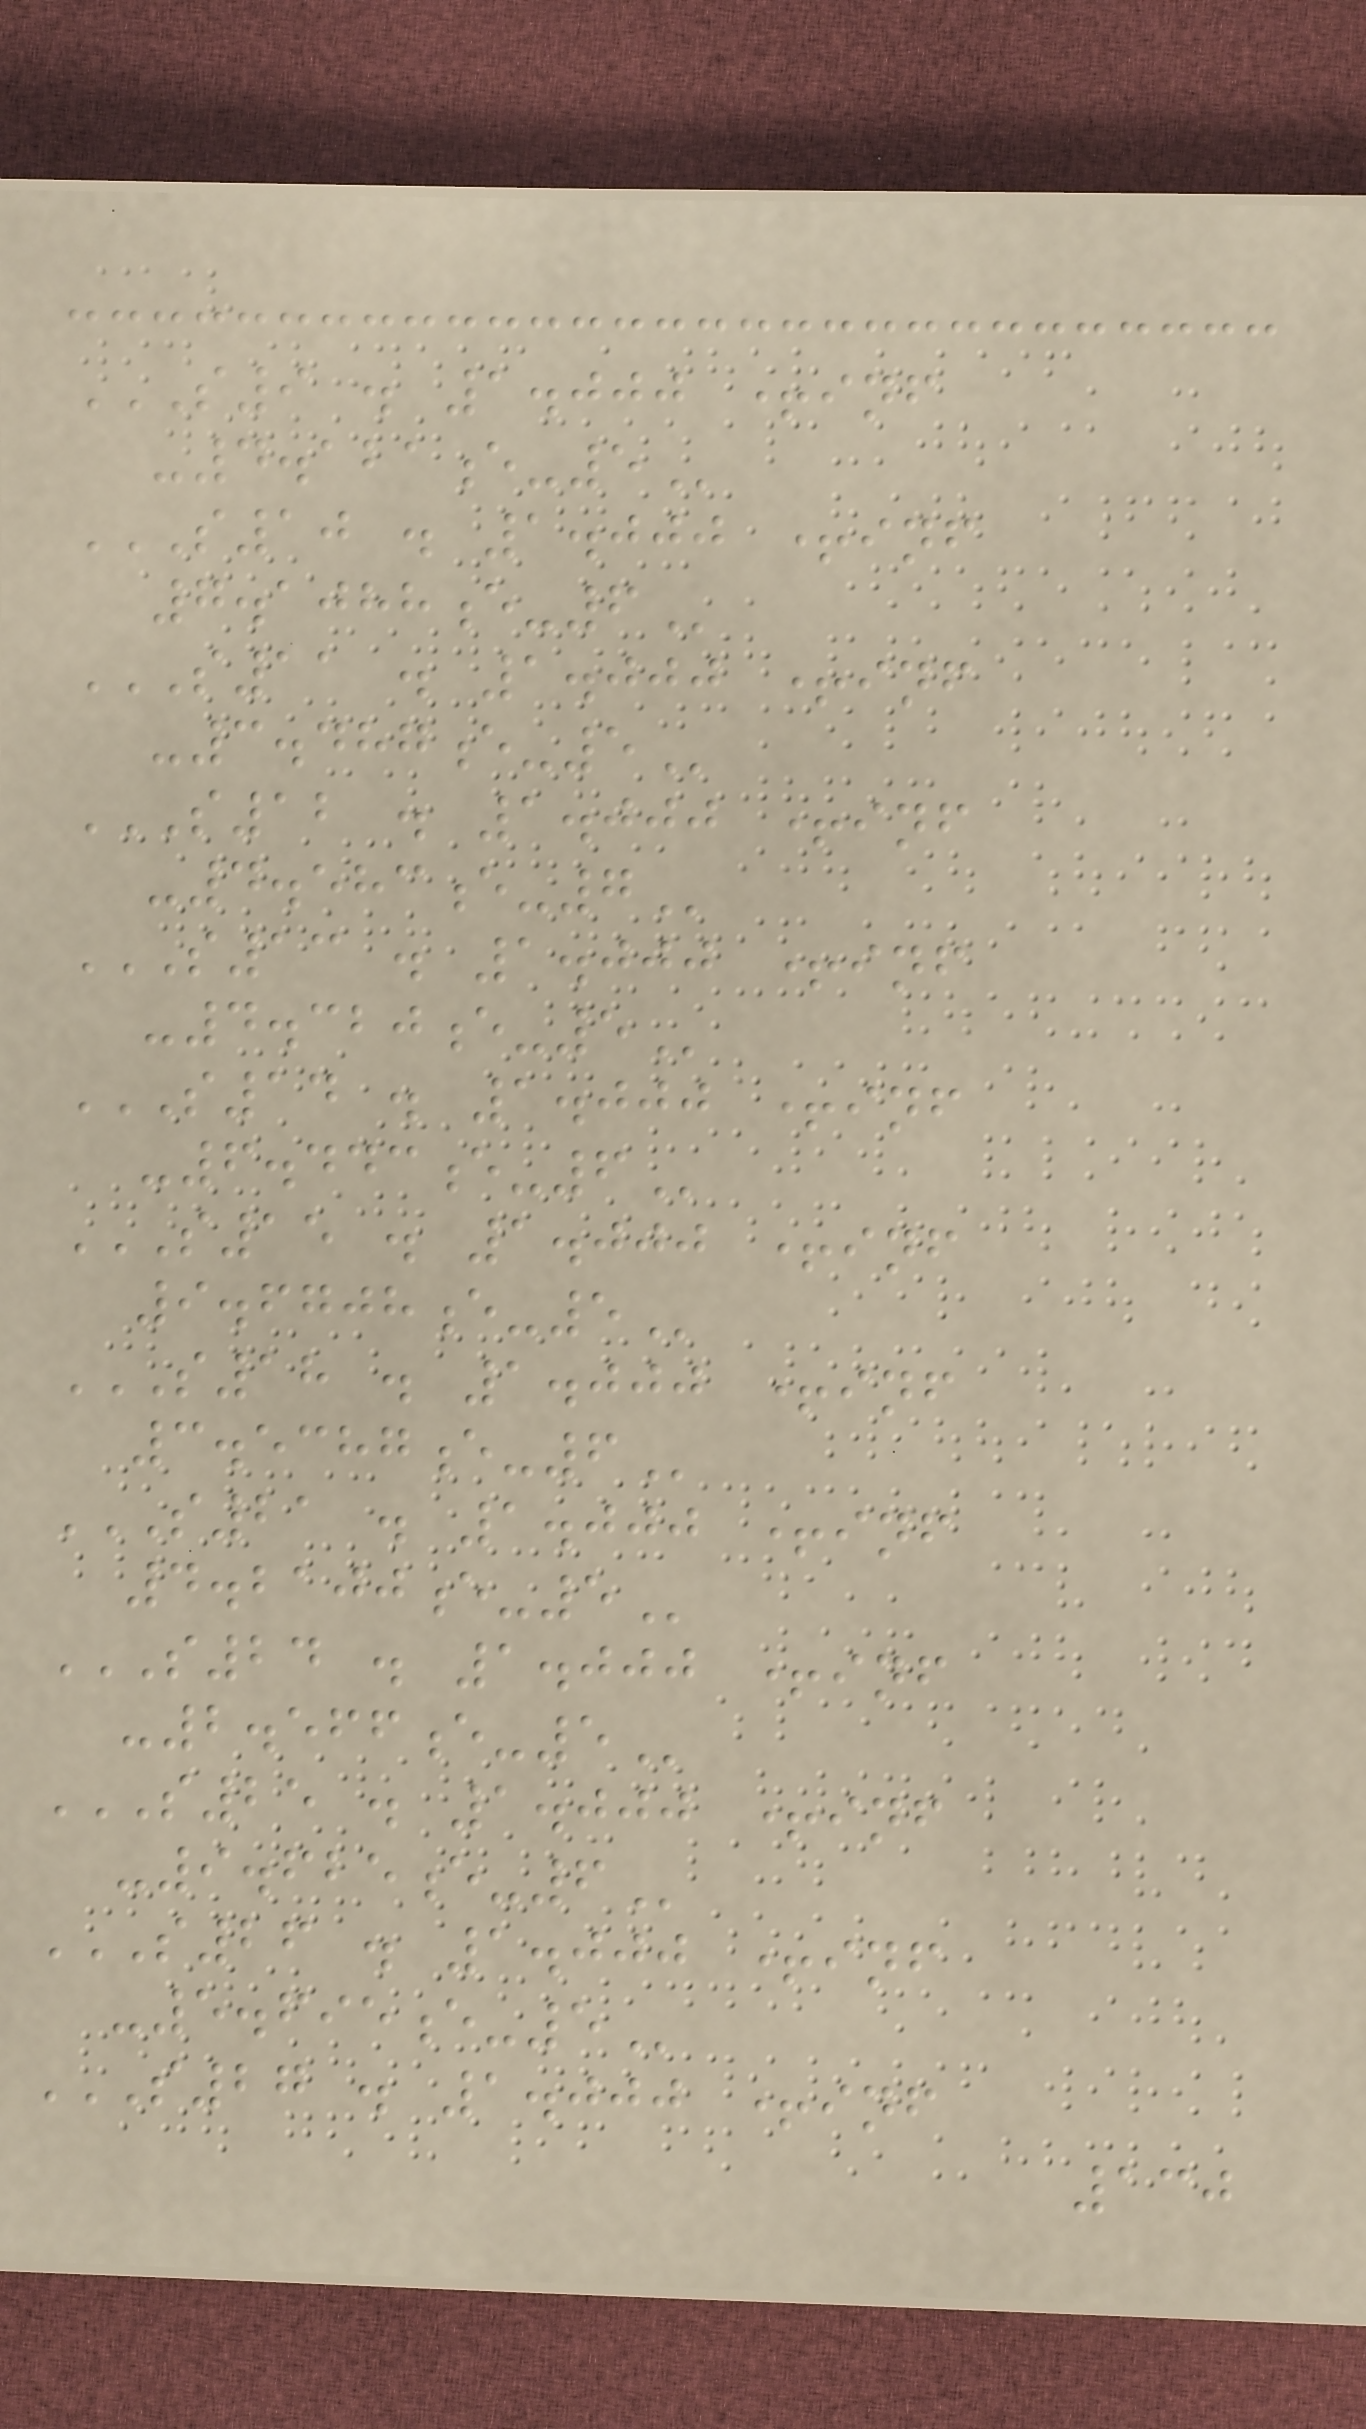S9 . 1.000 +INF
-4.121E-5
S10 . 1.000 +INF
7.1088E-6
S11 . 1.000 +INF
-3.487E-5
S12 . 1.000 +INF
-4.583E-7
S13 . 1.000 +INF
-4.320E-5
S14 . 1.000 +INF
-6.443E-6
S15 . 1.000 +INF
9.6708E-5
S18 . 1.000 +INF
3.5387E-6
S21 . 1.000 +INF
4.2100E-5
S24 . 1.000 +INF
-2.566E-5
S25 . 1.000 +INF
-9.625E-6
S26 . 1.000 +INF
-5.695E-5
S27 . 1.000 +INF
130
